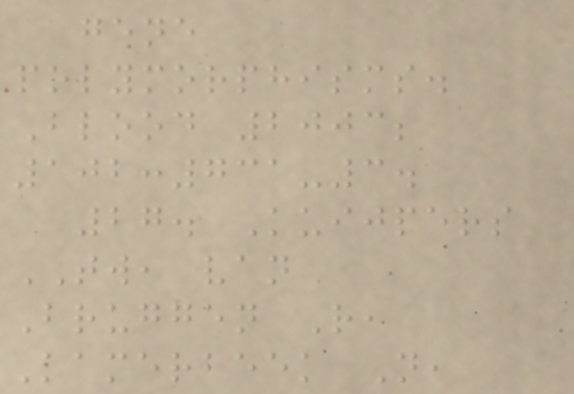gene
polymorphisms.
Blood 2003;
102:731-3.
27. Kuijpers
TW, van
Bruggen R,
Kamerbeek N,
